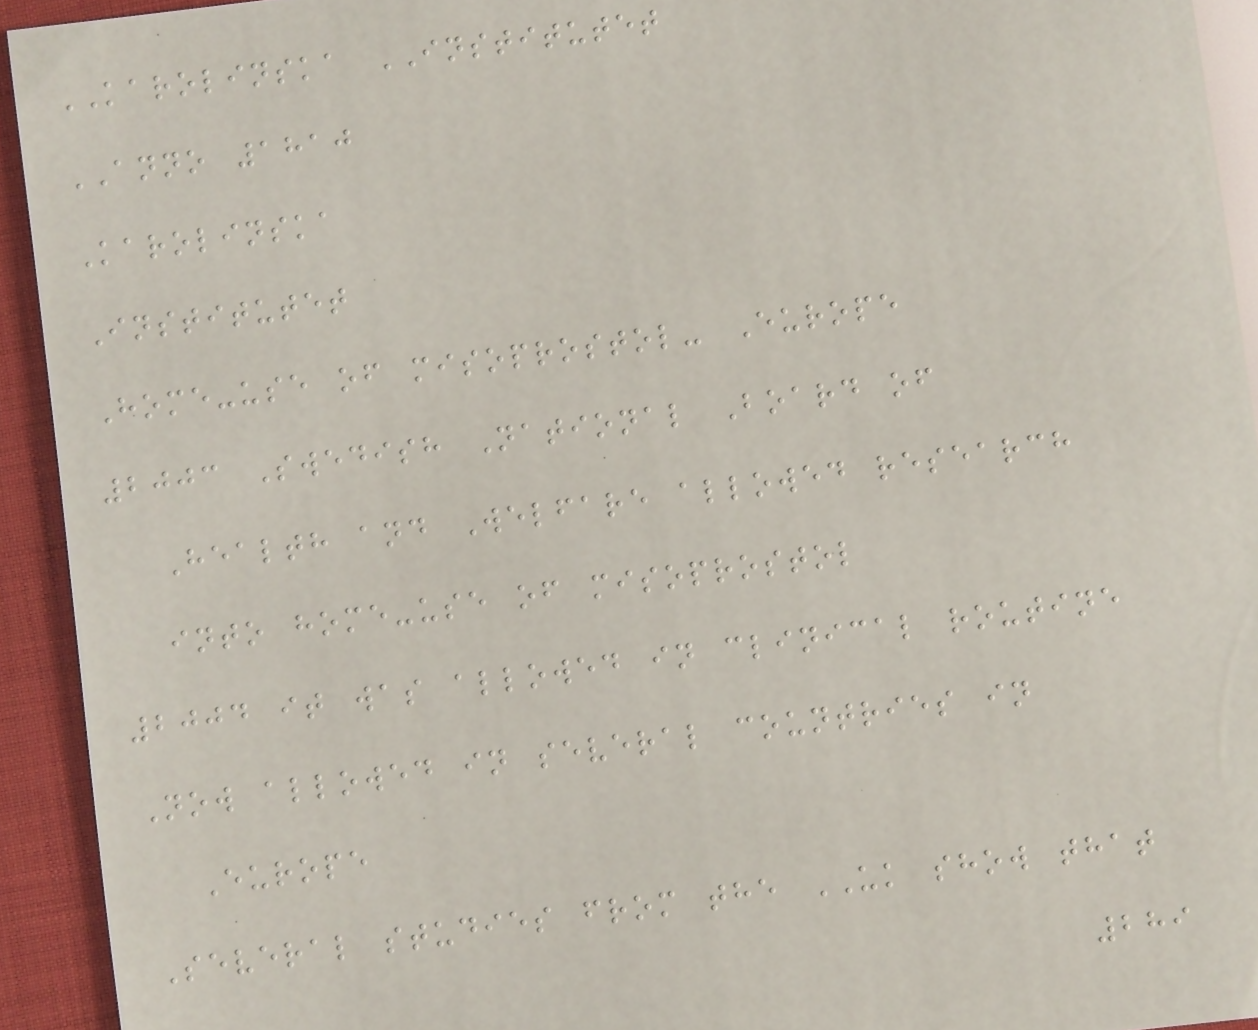KAROLINSKA INSTITUTET
ANNO 1810
Karolinska
Institutet
Home-use of misoprostol- Europe
2003 Swedish National Board of
Health and Welfare allowed research
into home-use of misoprostol
2004 it was allowed in clinical routine
Now allowed in several countries in
Europe
Several studies from the UK show that
289
